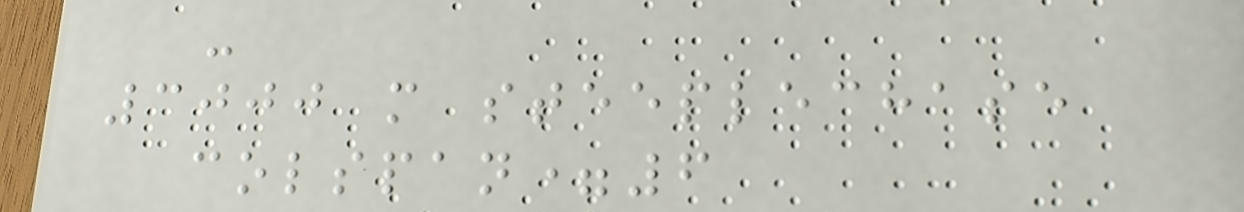-
3000 m steeplechase
colspan=6
